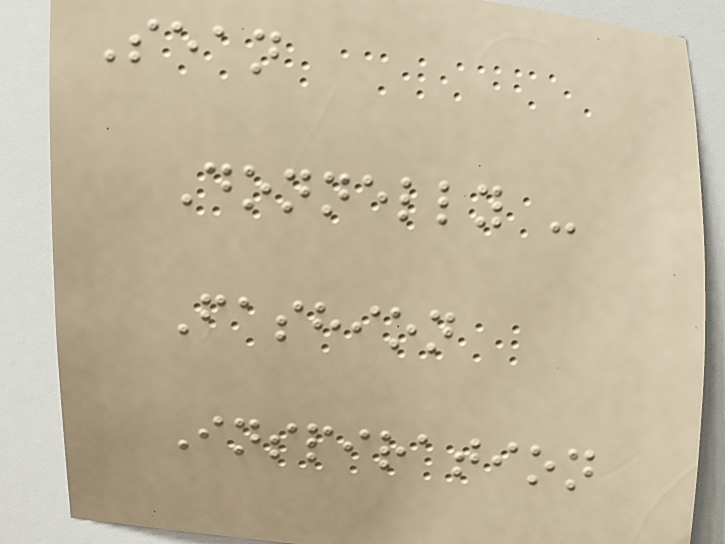Sean
Donnelly -
Fashion
Inspiration
